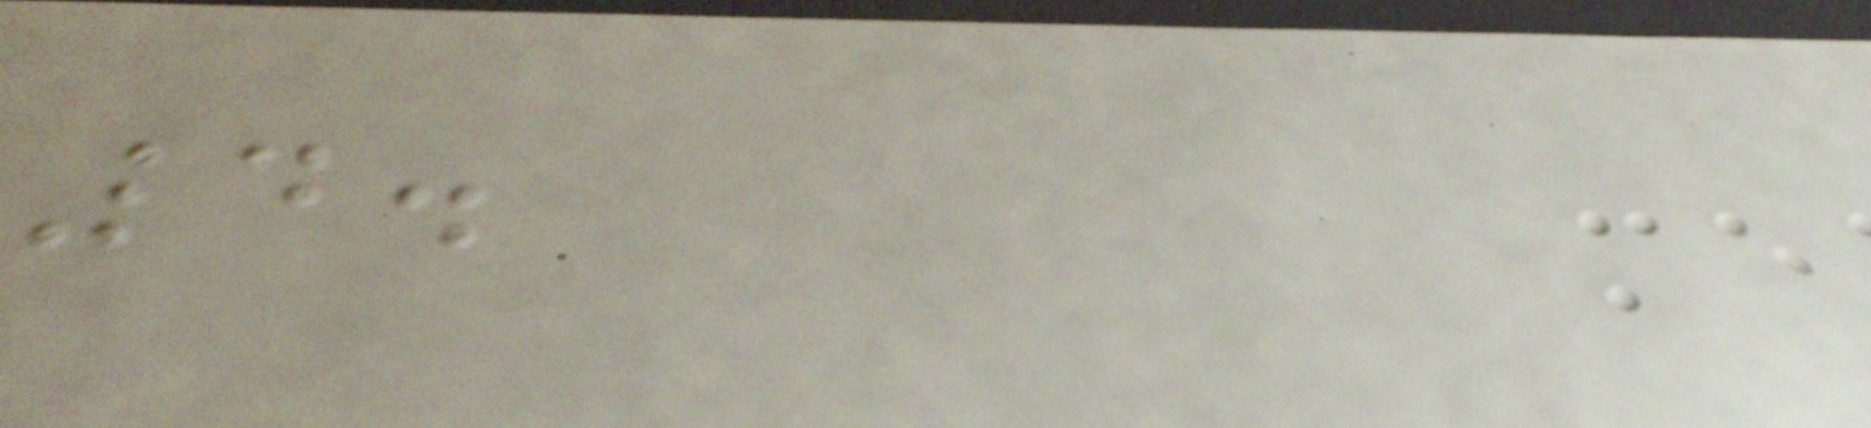4.
